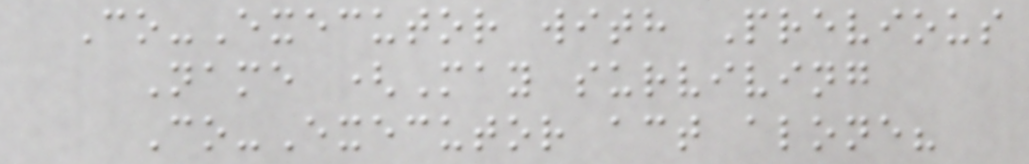Co-Executor with Previous
Name (May surviving
Co-Executor act alone?
